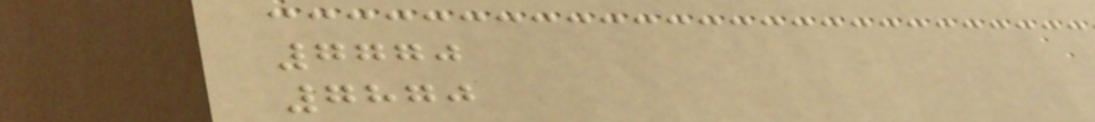7770
7870
